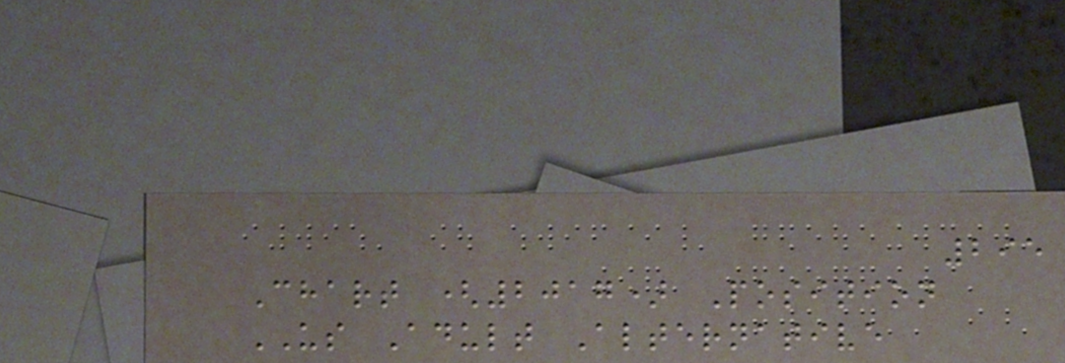295
Chart (2017) Position
US Adult Alternative
